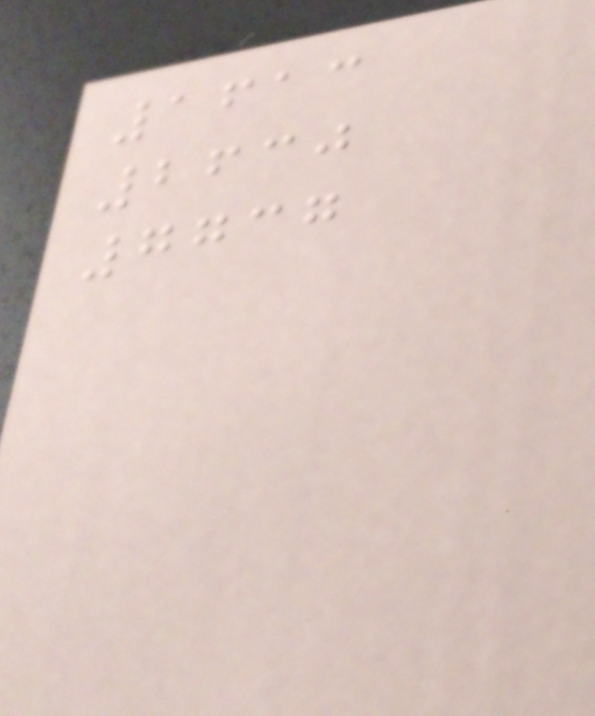1613
2630
7737
